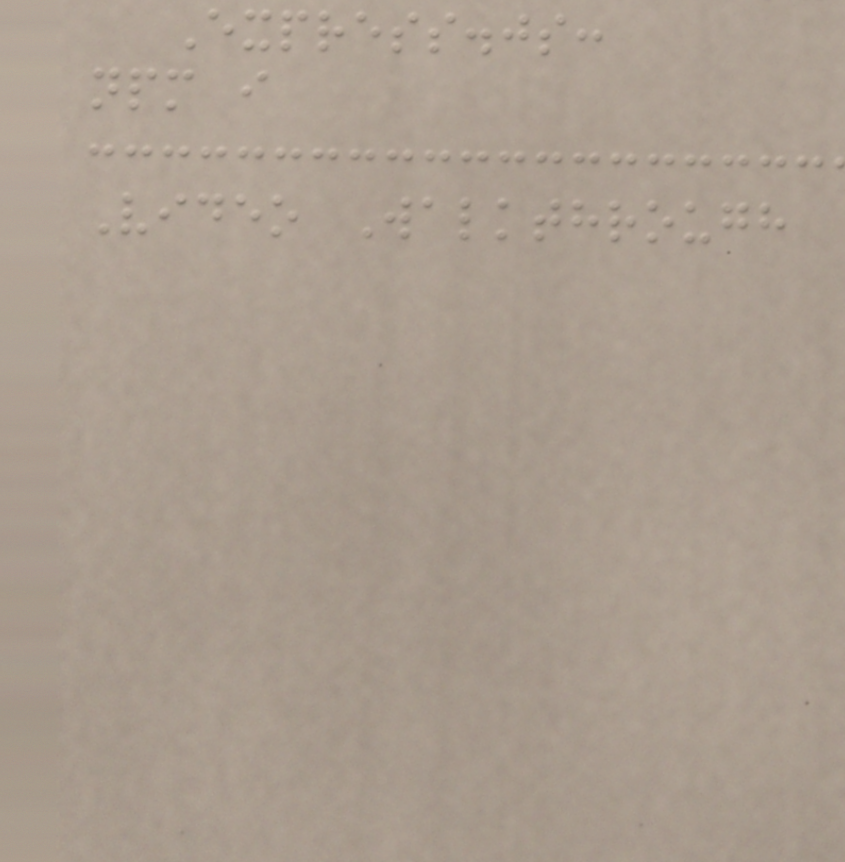Express.js:
npm i
Video Walkthrough
